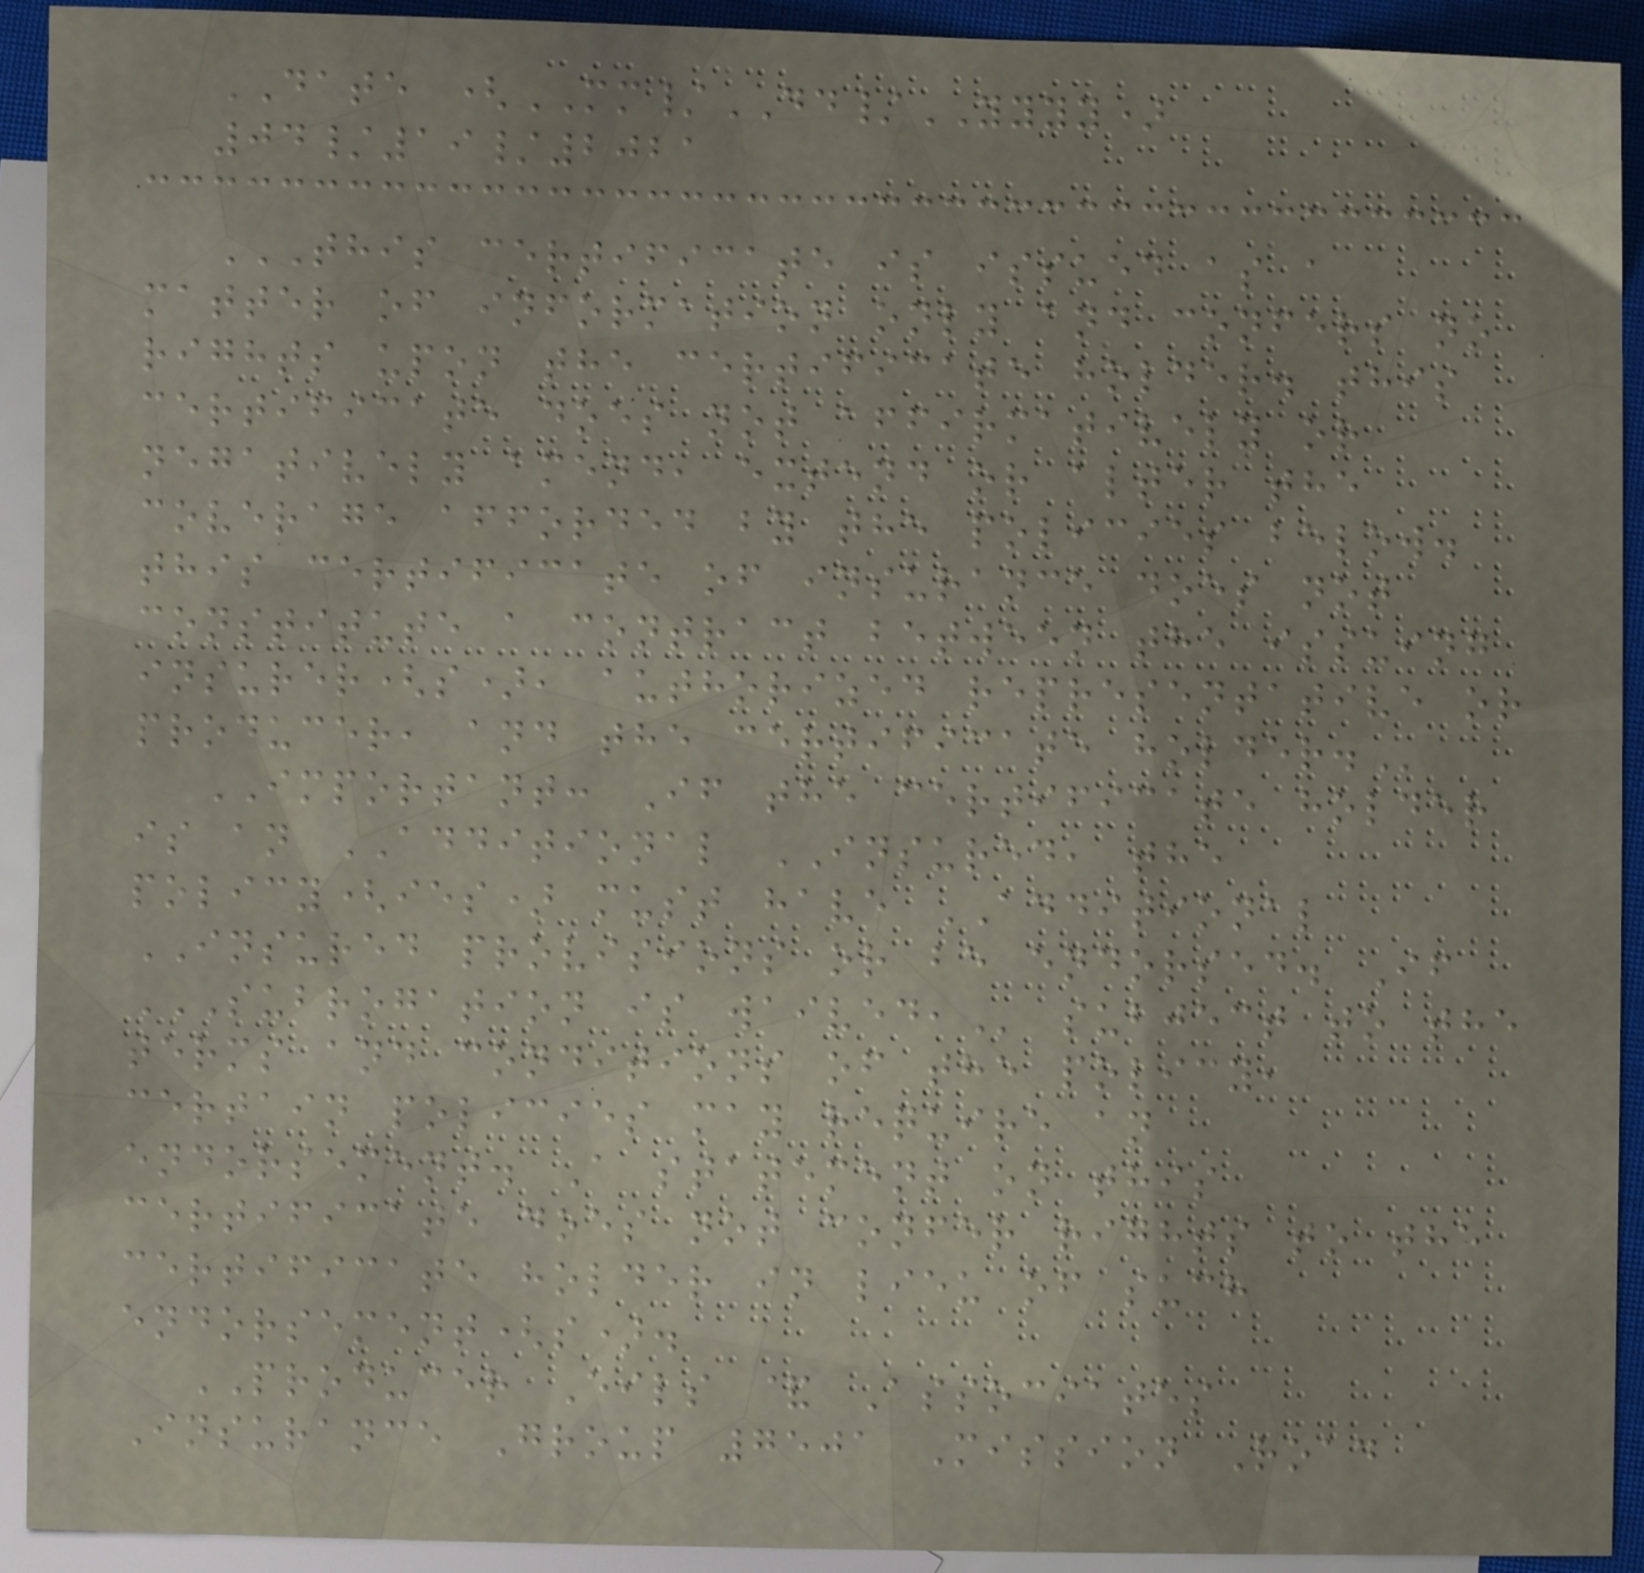DATE (MM/DD/YYYY)
04/19/2021
THIS CERTIFICATE IS ISSUED AS A
MATTER OF INFORMATION ONLY AND CONFERS NO
RIGHTS UPON THE CERTIFICATE HOLDER. THIS
CERTIFICATE DOES NOT AFFIRMATIVELY OR
NEGATIVELY AMEND, EXTEND OR ALTER THE
COVERAGE AFFORDED BY THE POLICIES BELOW.
THIS CERTIFICATE OF INSURANCE DOES NOT
CONSTITUTE A CONTRACT BETWEEN THE ISSUING
INSURER(S), AUTHORIZED REPRESENTATIVE OR
PRODUCER, AND THE CERTIFICATE HOLDER.
IMPORTANT: If the certificate holder
is an ADDITIONAL INSURED, the
policy(ies) must have ADDITIONAL
INSURED provisions or be endorsed. If
SUBROGATION IS WAIVED, subject to the
terms and conditions of the policy,
certain policies may require an
endorsement. A statement on this
certificate does not confer rights to the
certificate holder in lieu of such
endorsement(s).
PRODUCER Eils & Associates
Insurance Group 7501 Mission Road
